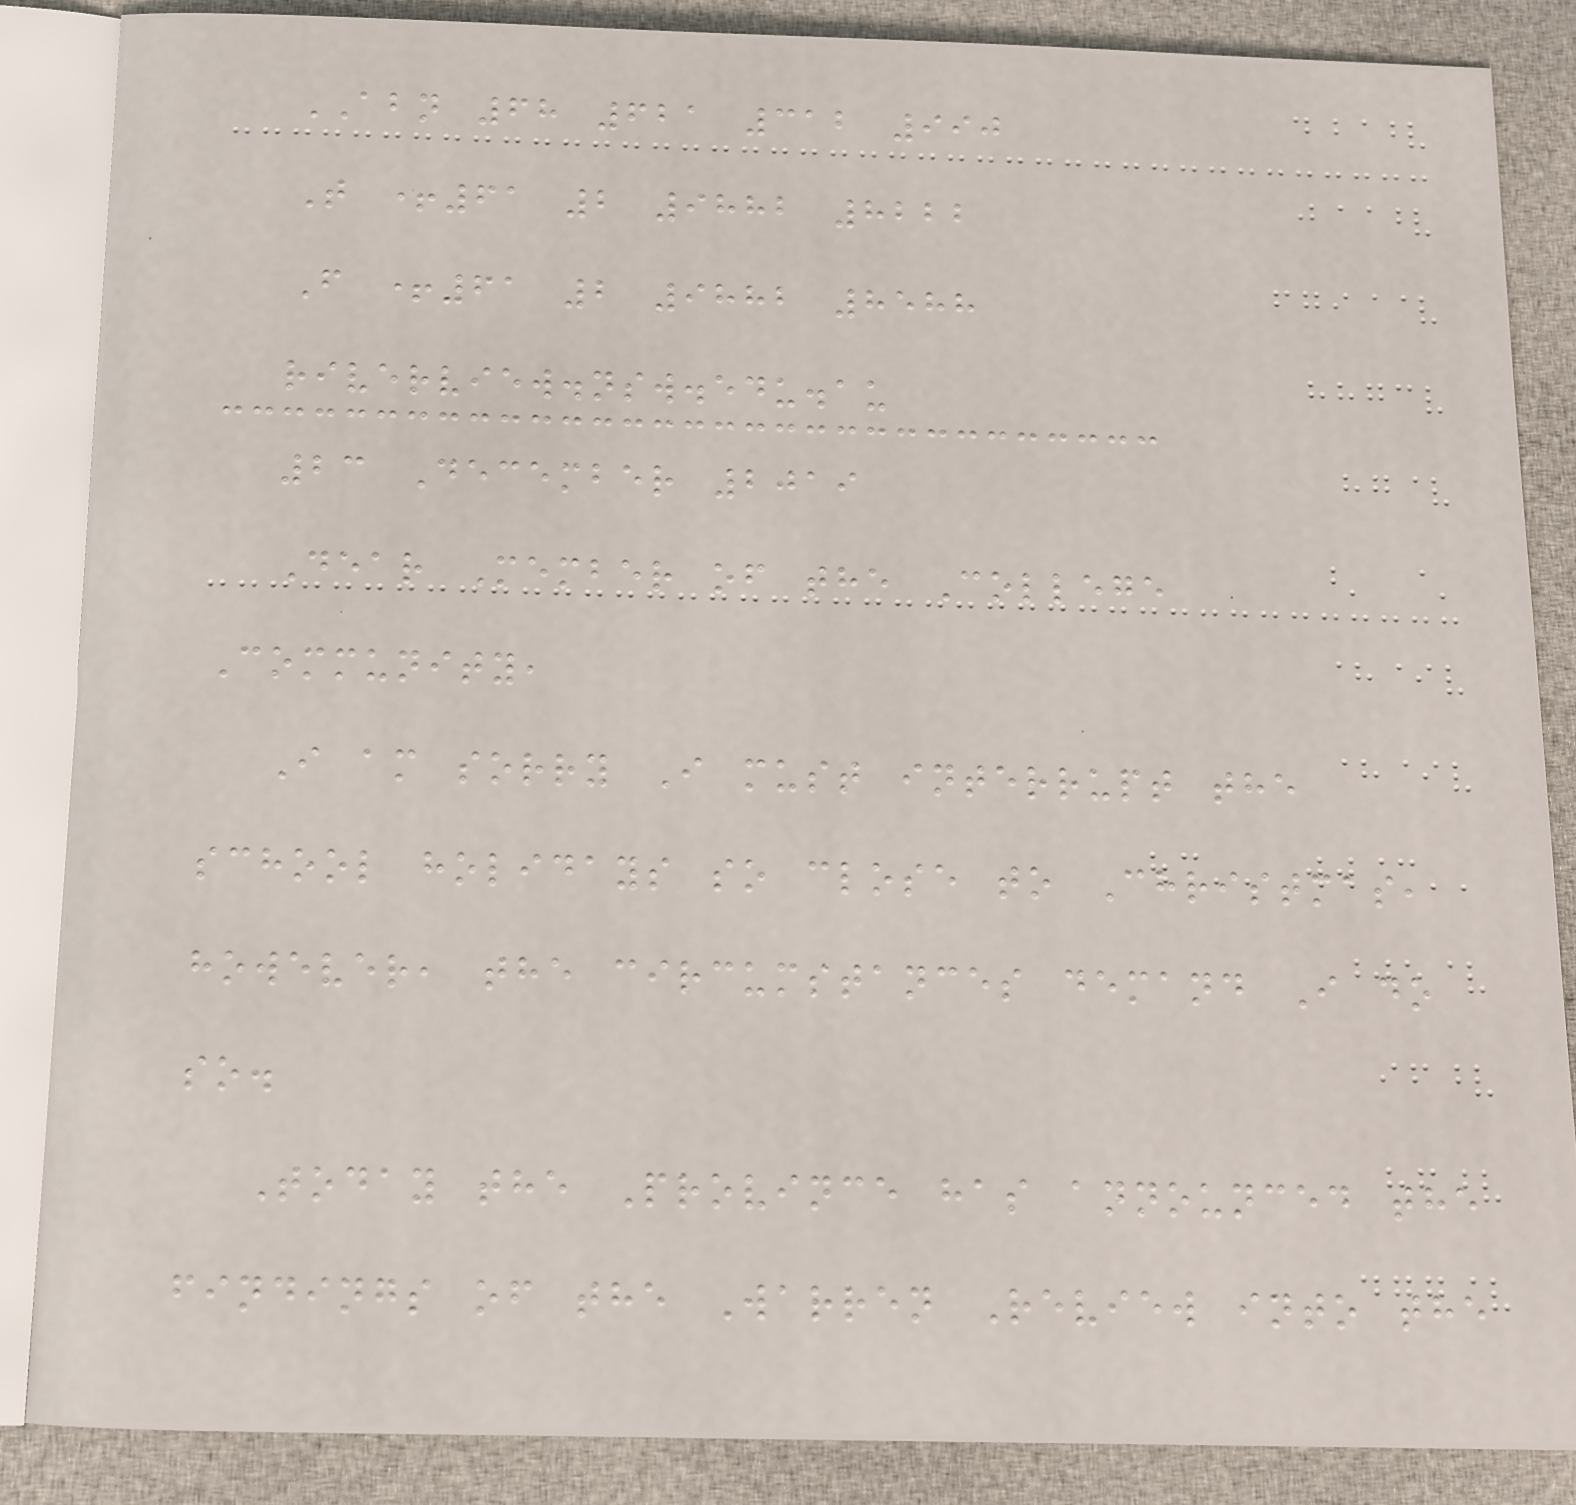ABN 68 621 312 990
T +61 2 9882 8222
F +61 2 9882 8588
riverview.nsw.edu.au
23 December 2019
Dear Member of the College
Community,
I am sorry I must interrupt the
school holidays so close to Christmas,
however, the circumstances demand I do
so.
Today the Province has announced the
findings of the Warren Review into the
